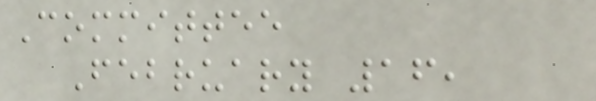Committee
February 16,
